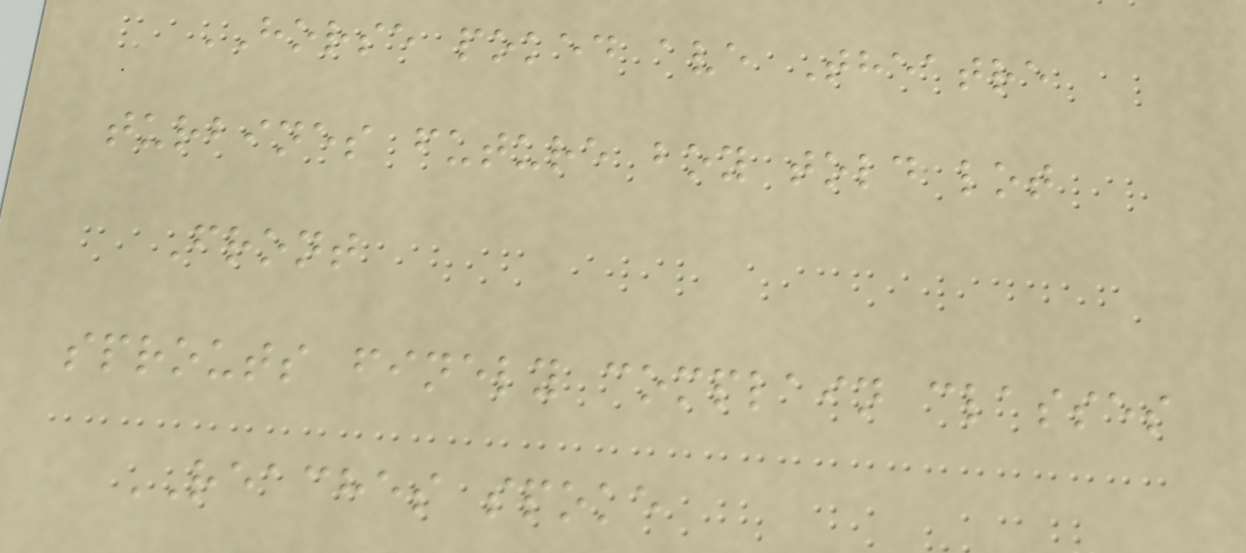HORSE poked ave Theatre
turbines future boy told lot
Front
sprouts finely complain classes
REACHES spoke
